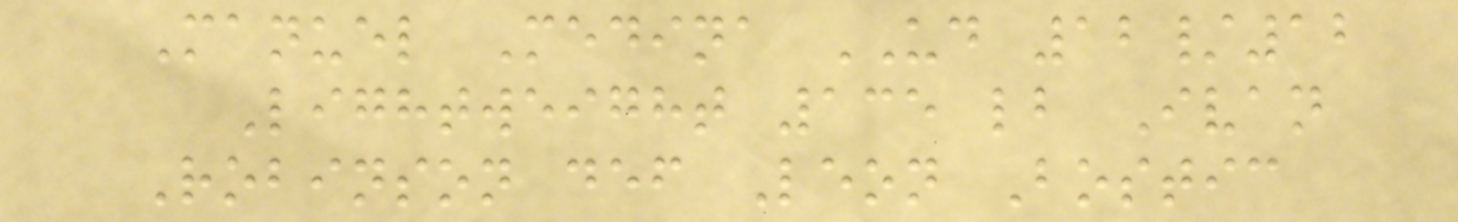Manuel Medina UD 12/12
Lightweight 135 lb Ivan
Robinson def Leon Bostic
